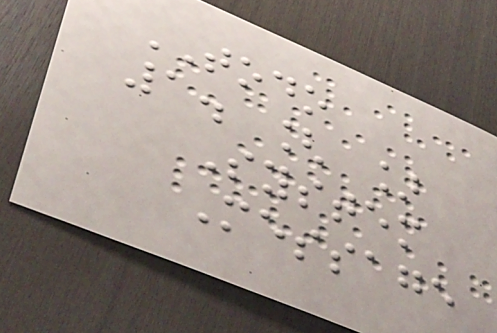TODO
1. [ ]
System
Message
